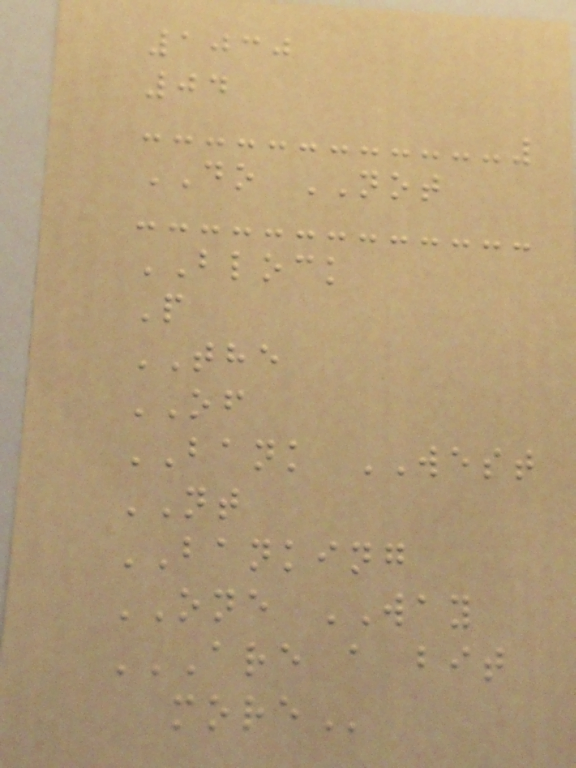1030
04
DO NOT
BLOCK
P
THE
OF
BANK WEST
NT
BANKING
ONE WAY
ARE A BIT
MORE
